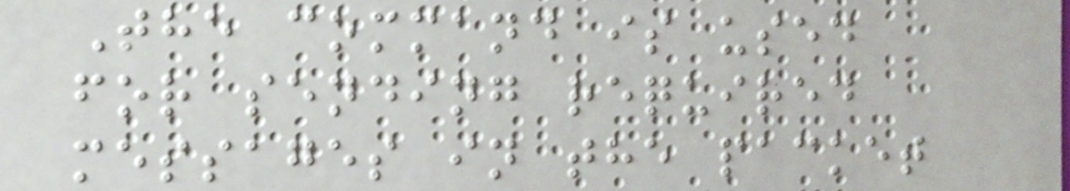The command is used
for sending required
messages in the packet
